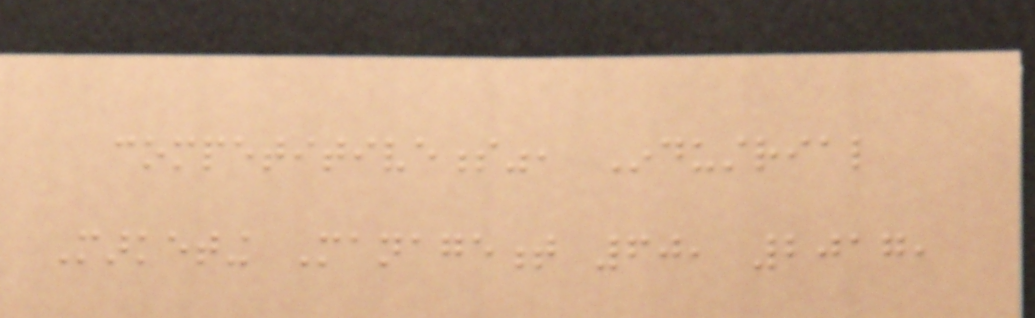competitiveness", Industrial
Marketing Management 60, 2017,
